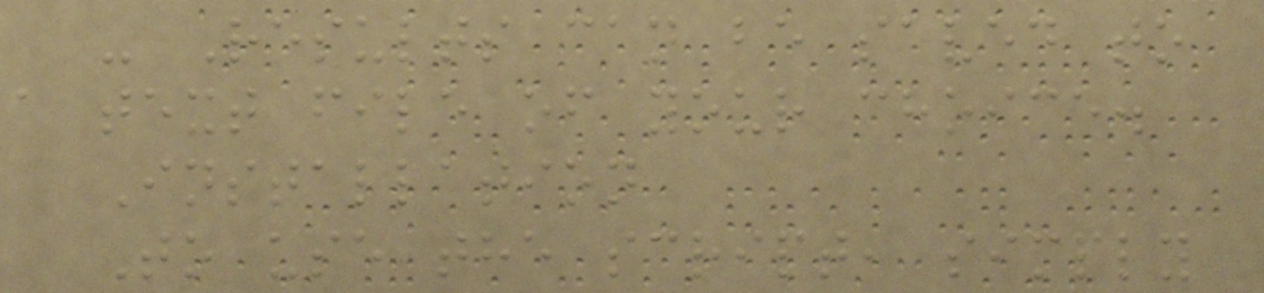- Results can be saved to
a text file of your choice.
Installation
To use the script, simply
